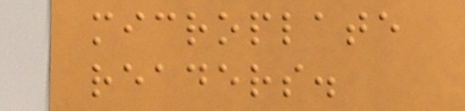microplate
readers.
